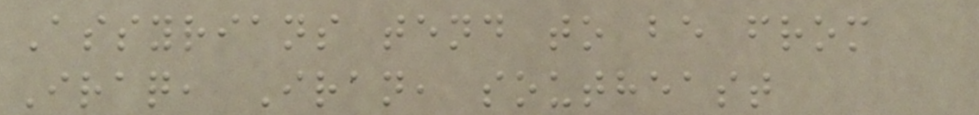Assyrians tend to be from
Iraq, Iran, southeast
